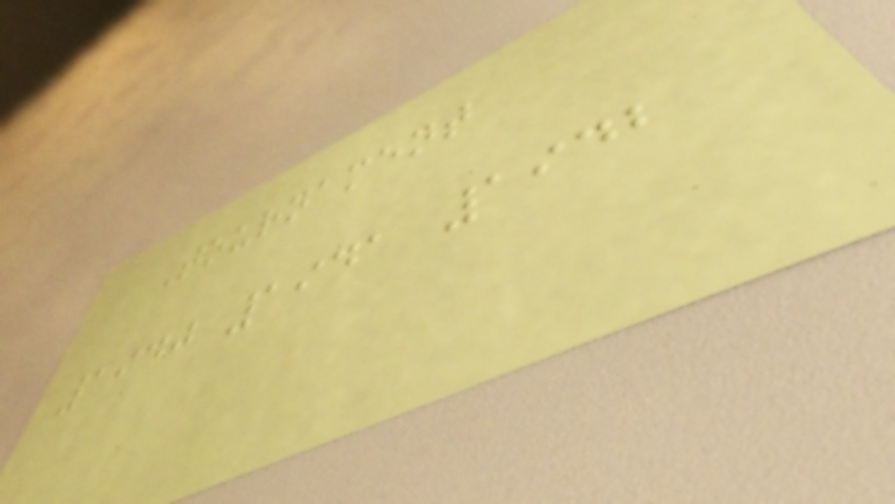Tournament
1940 1941 1942
